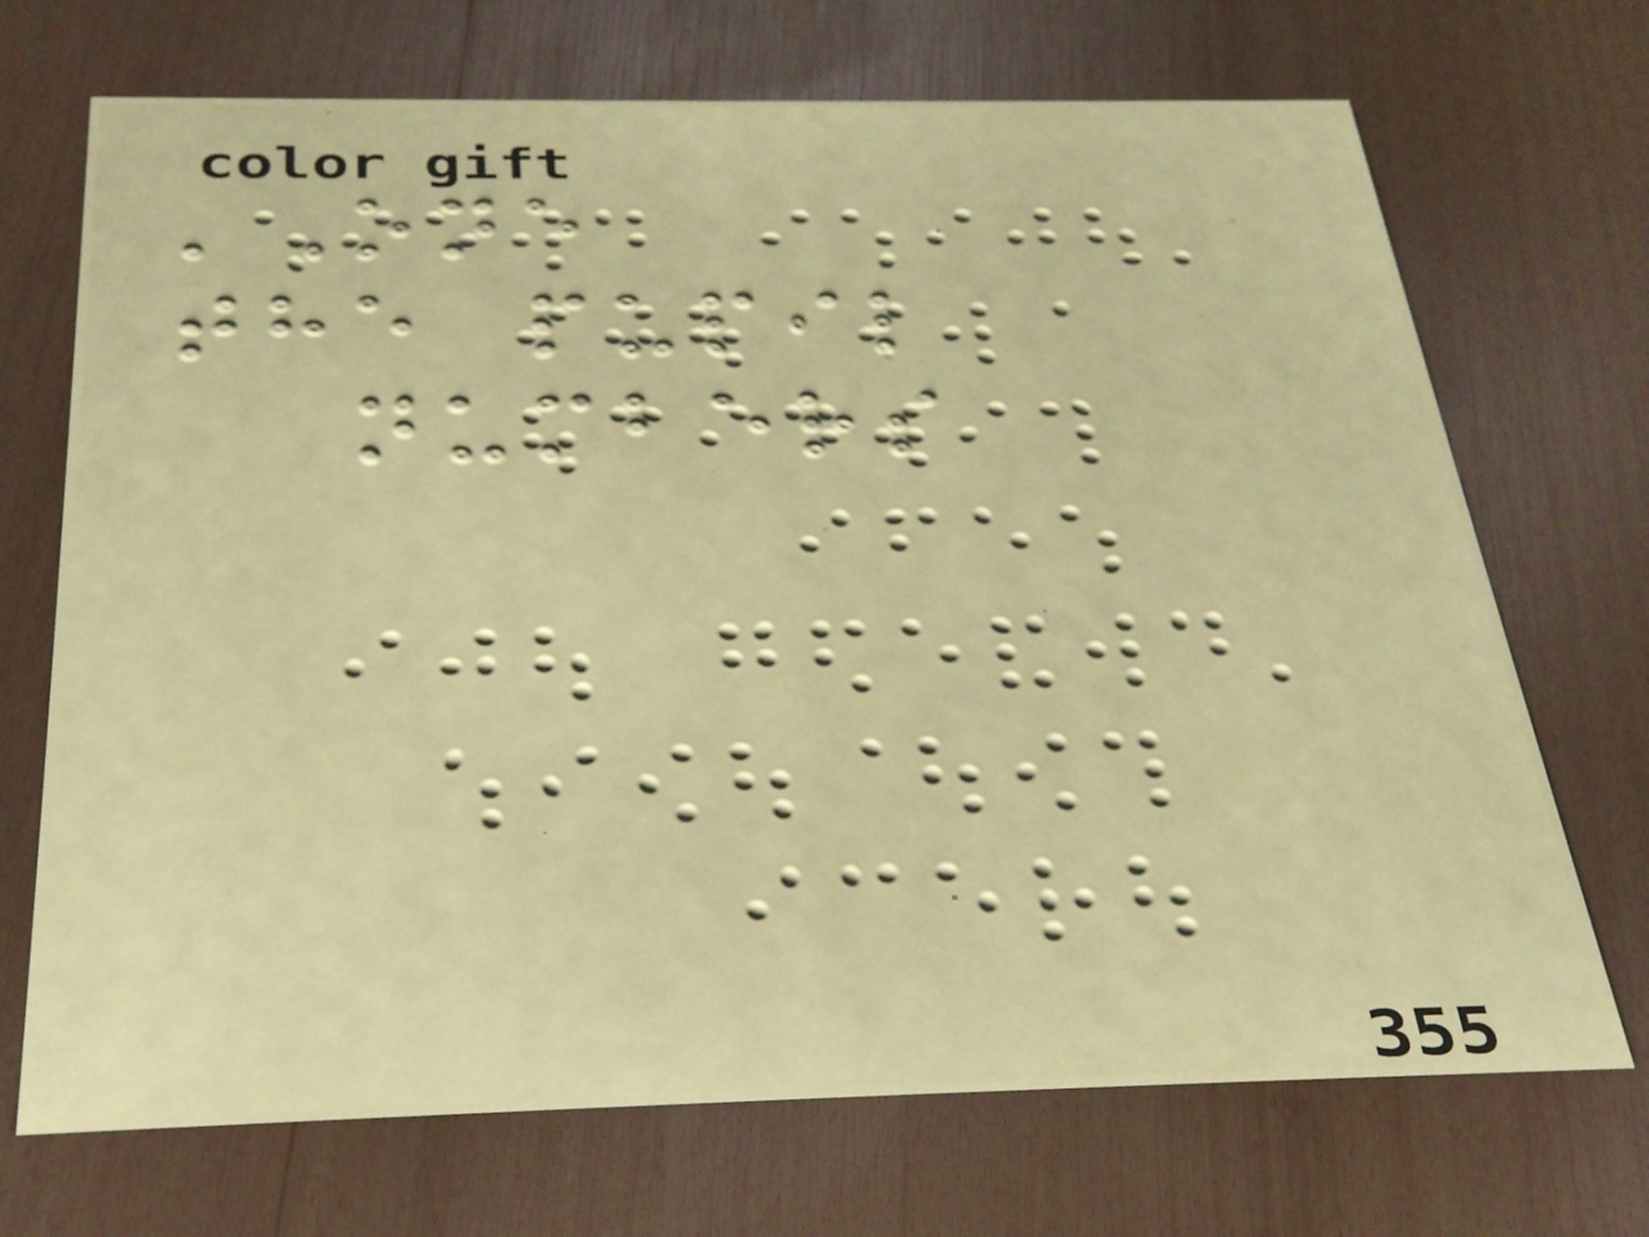'One
the pupil
numbers
